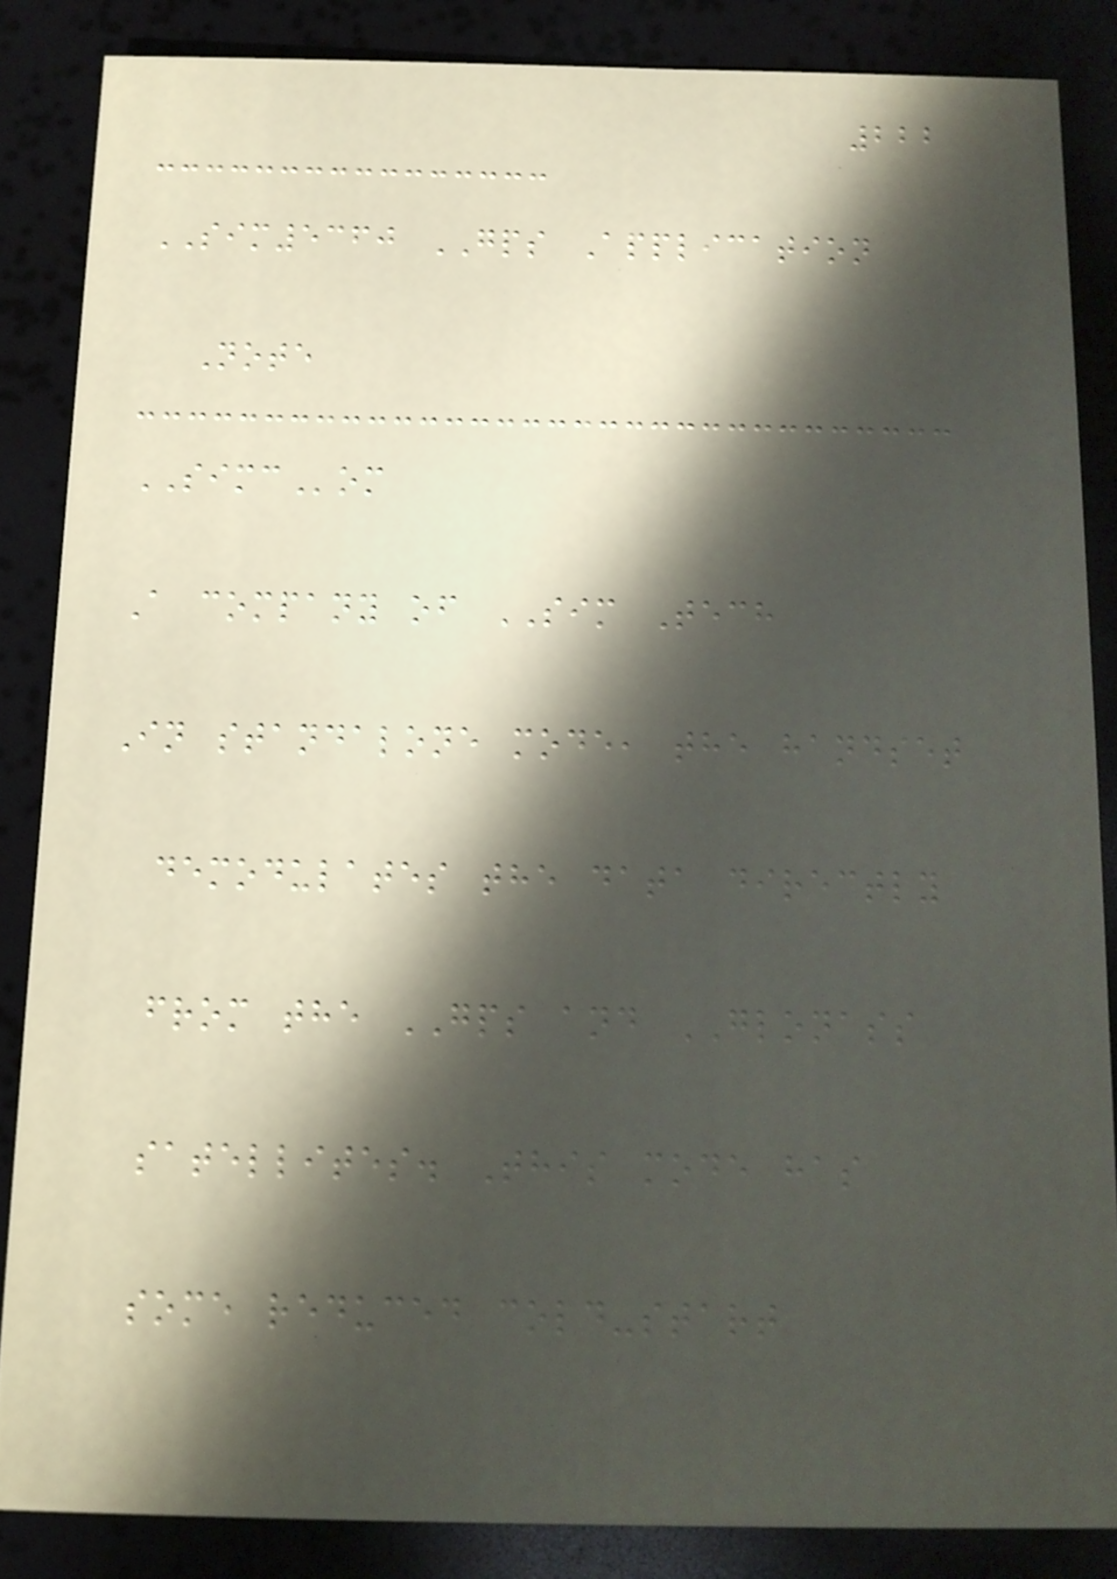222
SIM5360 GPS Application
Note
SIMCom
A company of SIM Tech
In standalone mode, the handset
demodulates the data directly
from the GPS and GLONASS
satellites. This mode has
some reduced cold-start
